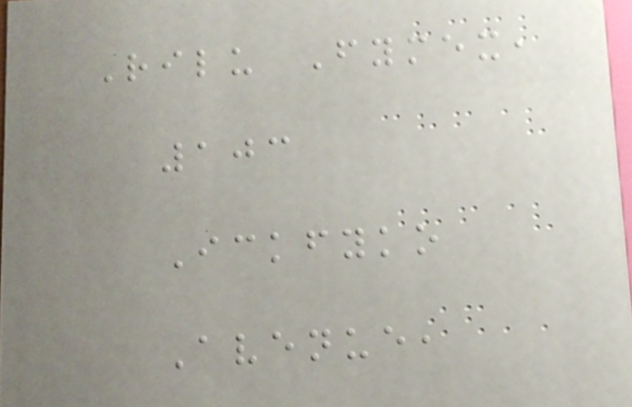Rilu Fymex,
103
Ickfyko
Avenue,
